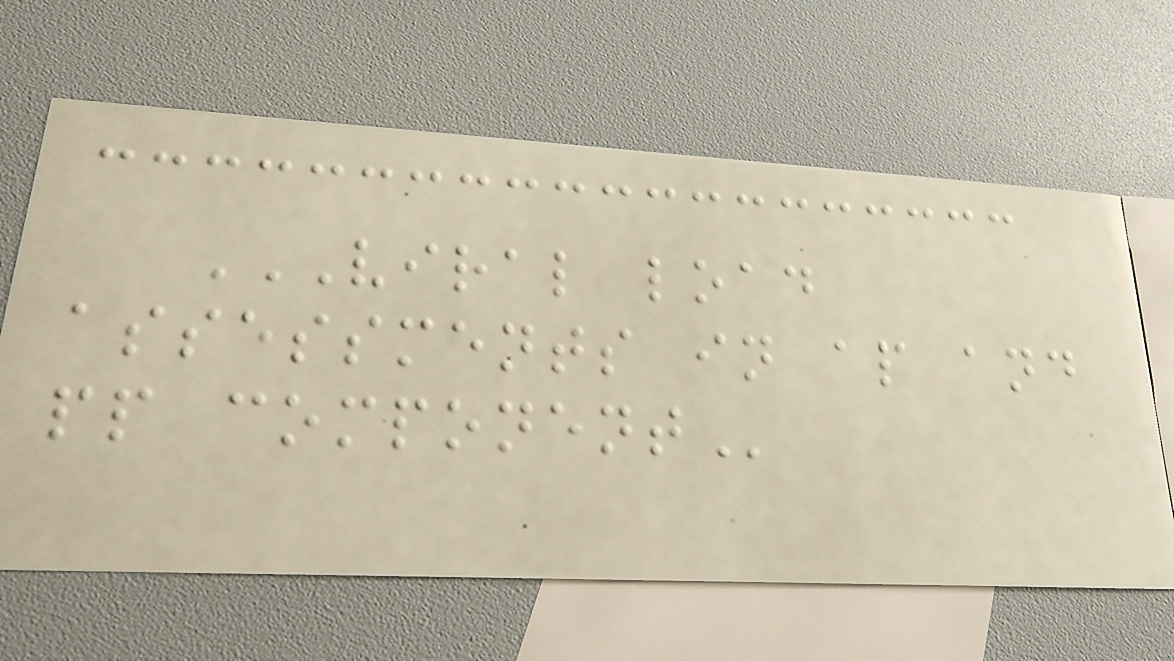VIRAL LOAD
ASSESSMENTS IN AP AND
PP COMPONENT
